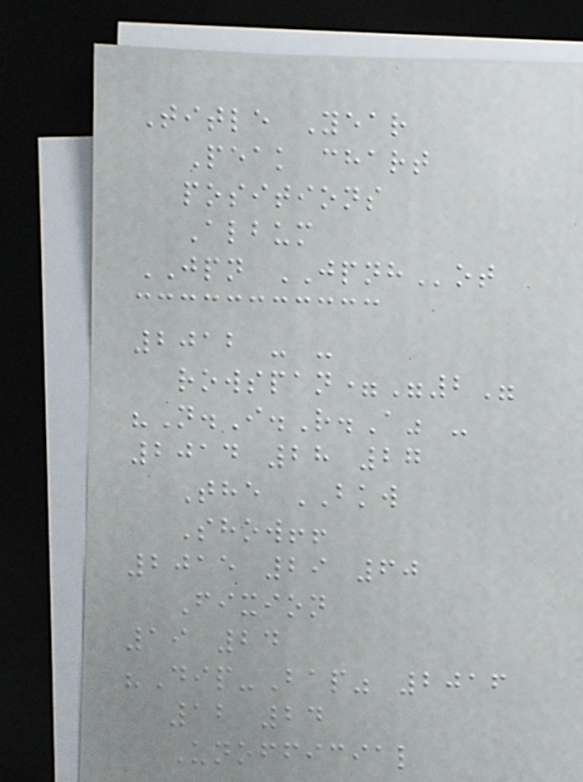Title Year
Peak chart
positions
Album
JPN JPNHot
2012 - -
rowspan="2"
"N.I.R.A" -
2014 28 27
The BKW
Show!!
2015 29 60
Fixion
19 24
"Dip-Bap" 2016
12 24
Unofficial
